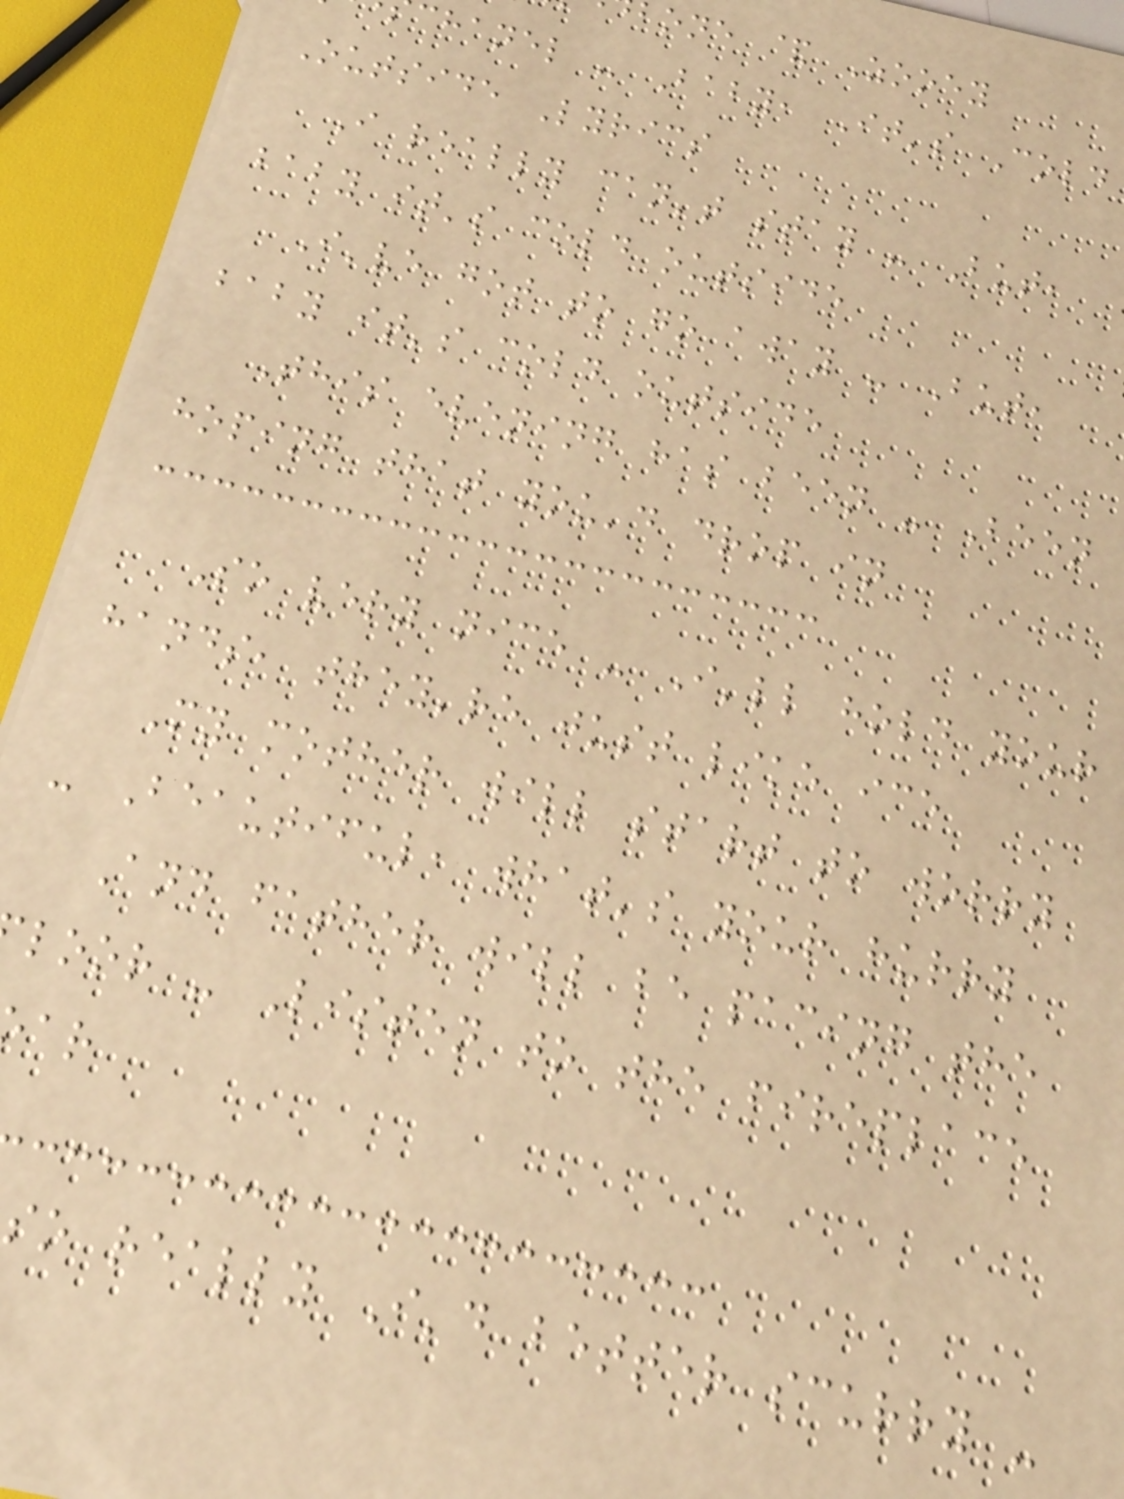one & Zooey
chanel - Baby, It's Cold
Outside Lyrics
I really can't stay - But,
baby it's cold outside
I've got to go away - But,
baby it's cold outside
This evening has been - Been
hoping that you'd drop in
So very nice - I'll hold your
hands, they're just like ice
My mother will start to worry
- Beautiful, what's your hurry
And father will be pacing the
loor - Listen to the fireplace
so really I'd better scurry -
